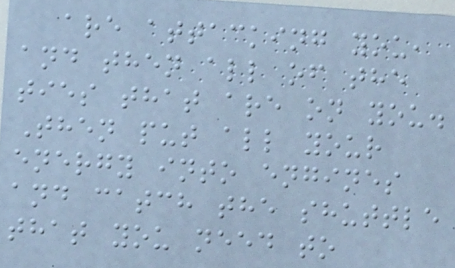are attacking you,
and then all of the
ties that are on you.
Then put all your
energy into engines
and catch the shuttle
that you need to
